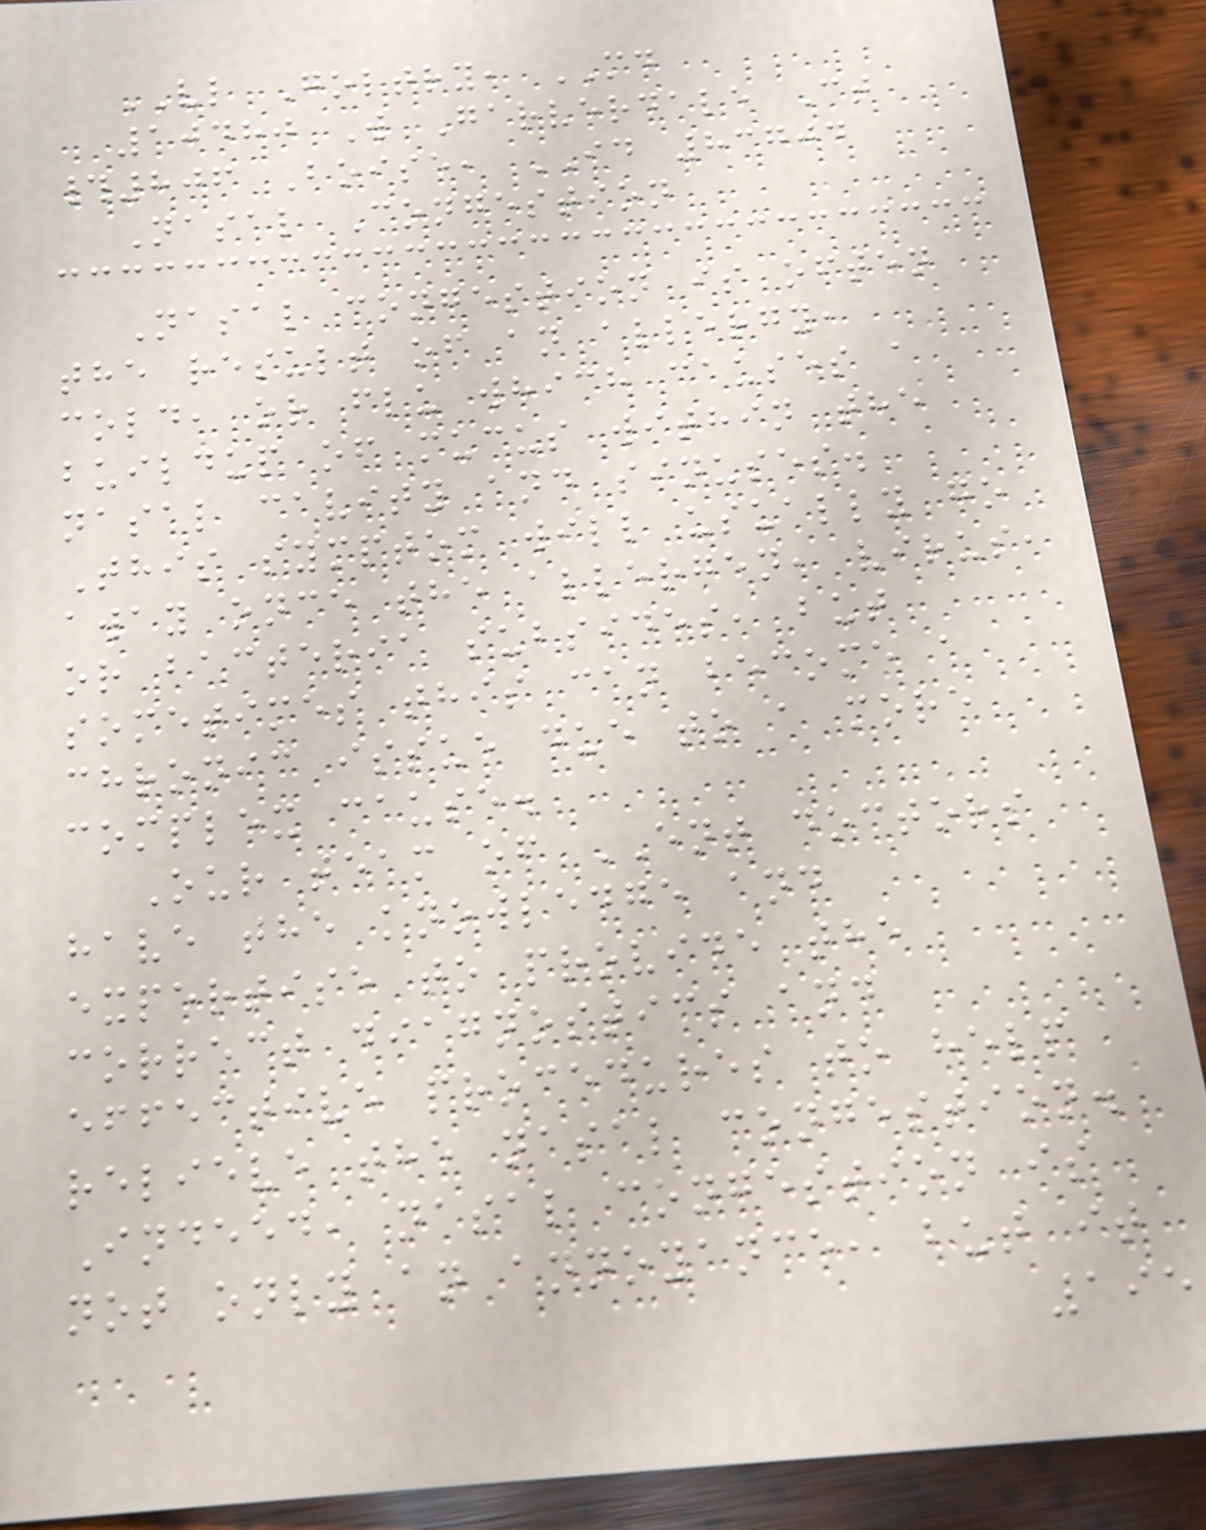VL Goltry, MD
10480 W Garverdale Ct
#806 Boise, ID 83704
Nasal Congestion
Nasal congestion is often
the result of an allergy,
cold, or flu which causes a
buildup of mucus within the
nasal cavity and sinuses.
This symptom will usually go
away once the allergen, virus,
or bacteria subsides, but
sometimes this can become a
chronic issue due to a more
complex cause.
Our team of ENT doctors
have the knowledge and
expertise to provide the
correct diagnostics and
effective procedures to help
relieve the nasal congestion.
Indeed, nasal congestion is
not only an annoyance, but it
195
